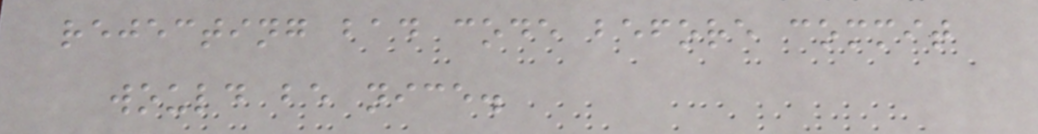rejecting bad code before commit
would be nice.
